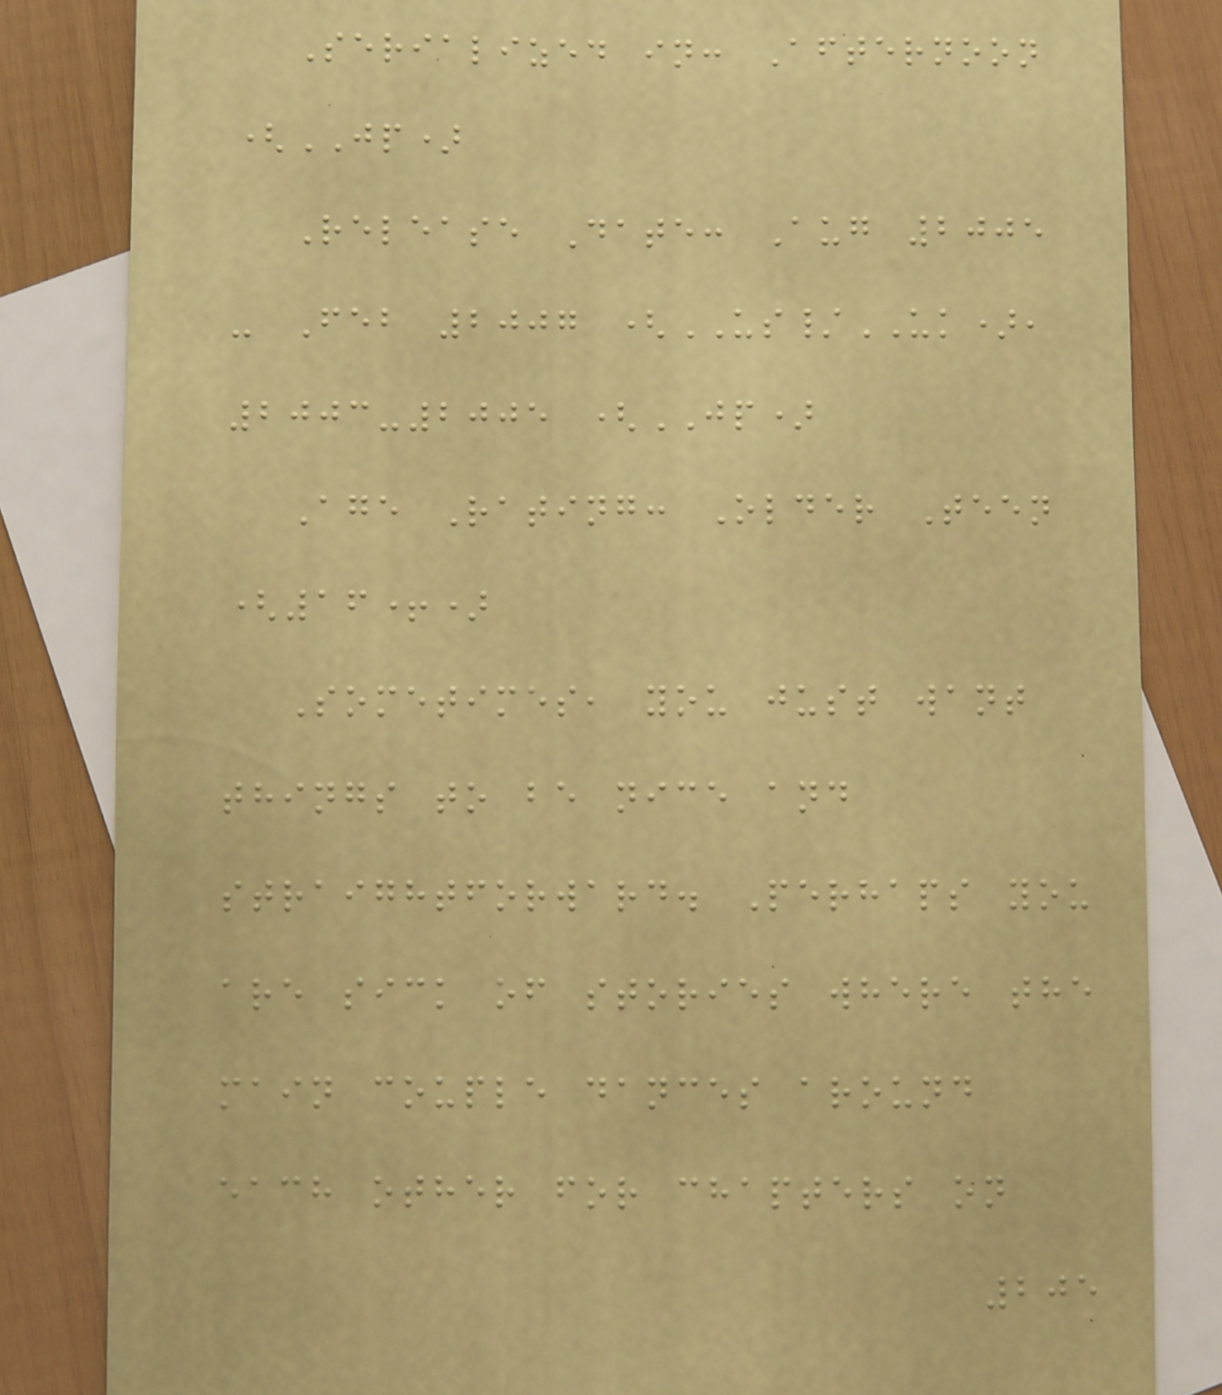Serialized in: Afternoon
(JP)
Release Date: Aug 2005
- Feb 2007 (US/UK),
2003-2005 (JP)
Age Rating: Older Teen
(16+)
Sometimes, you just want
things to be nice and
straightforward. Perhaps you
are sick of stories where the
main couple dances around
each other for chapters on
205
